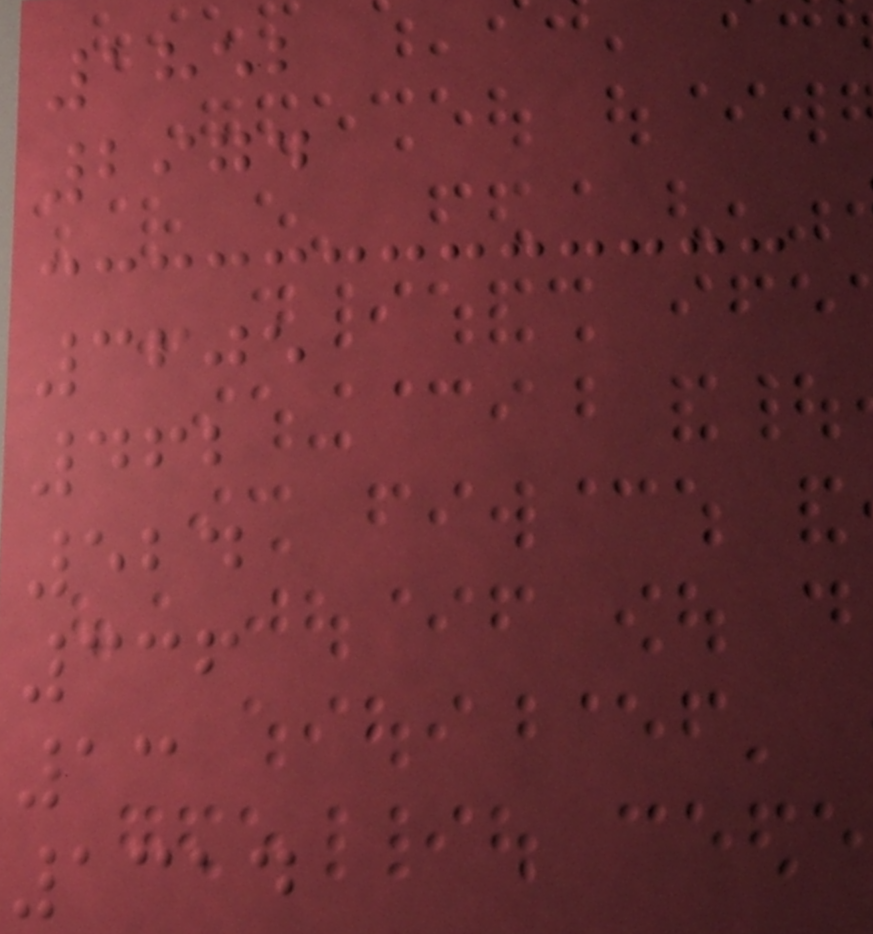1852
2974
3605
462
524
336
13
1314
